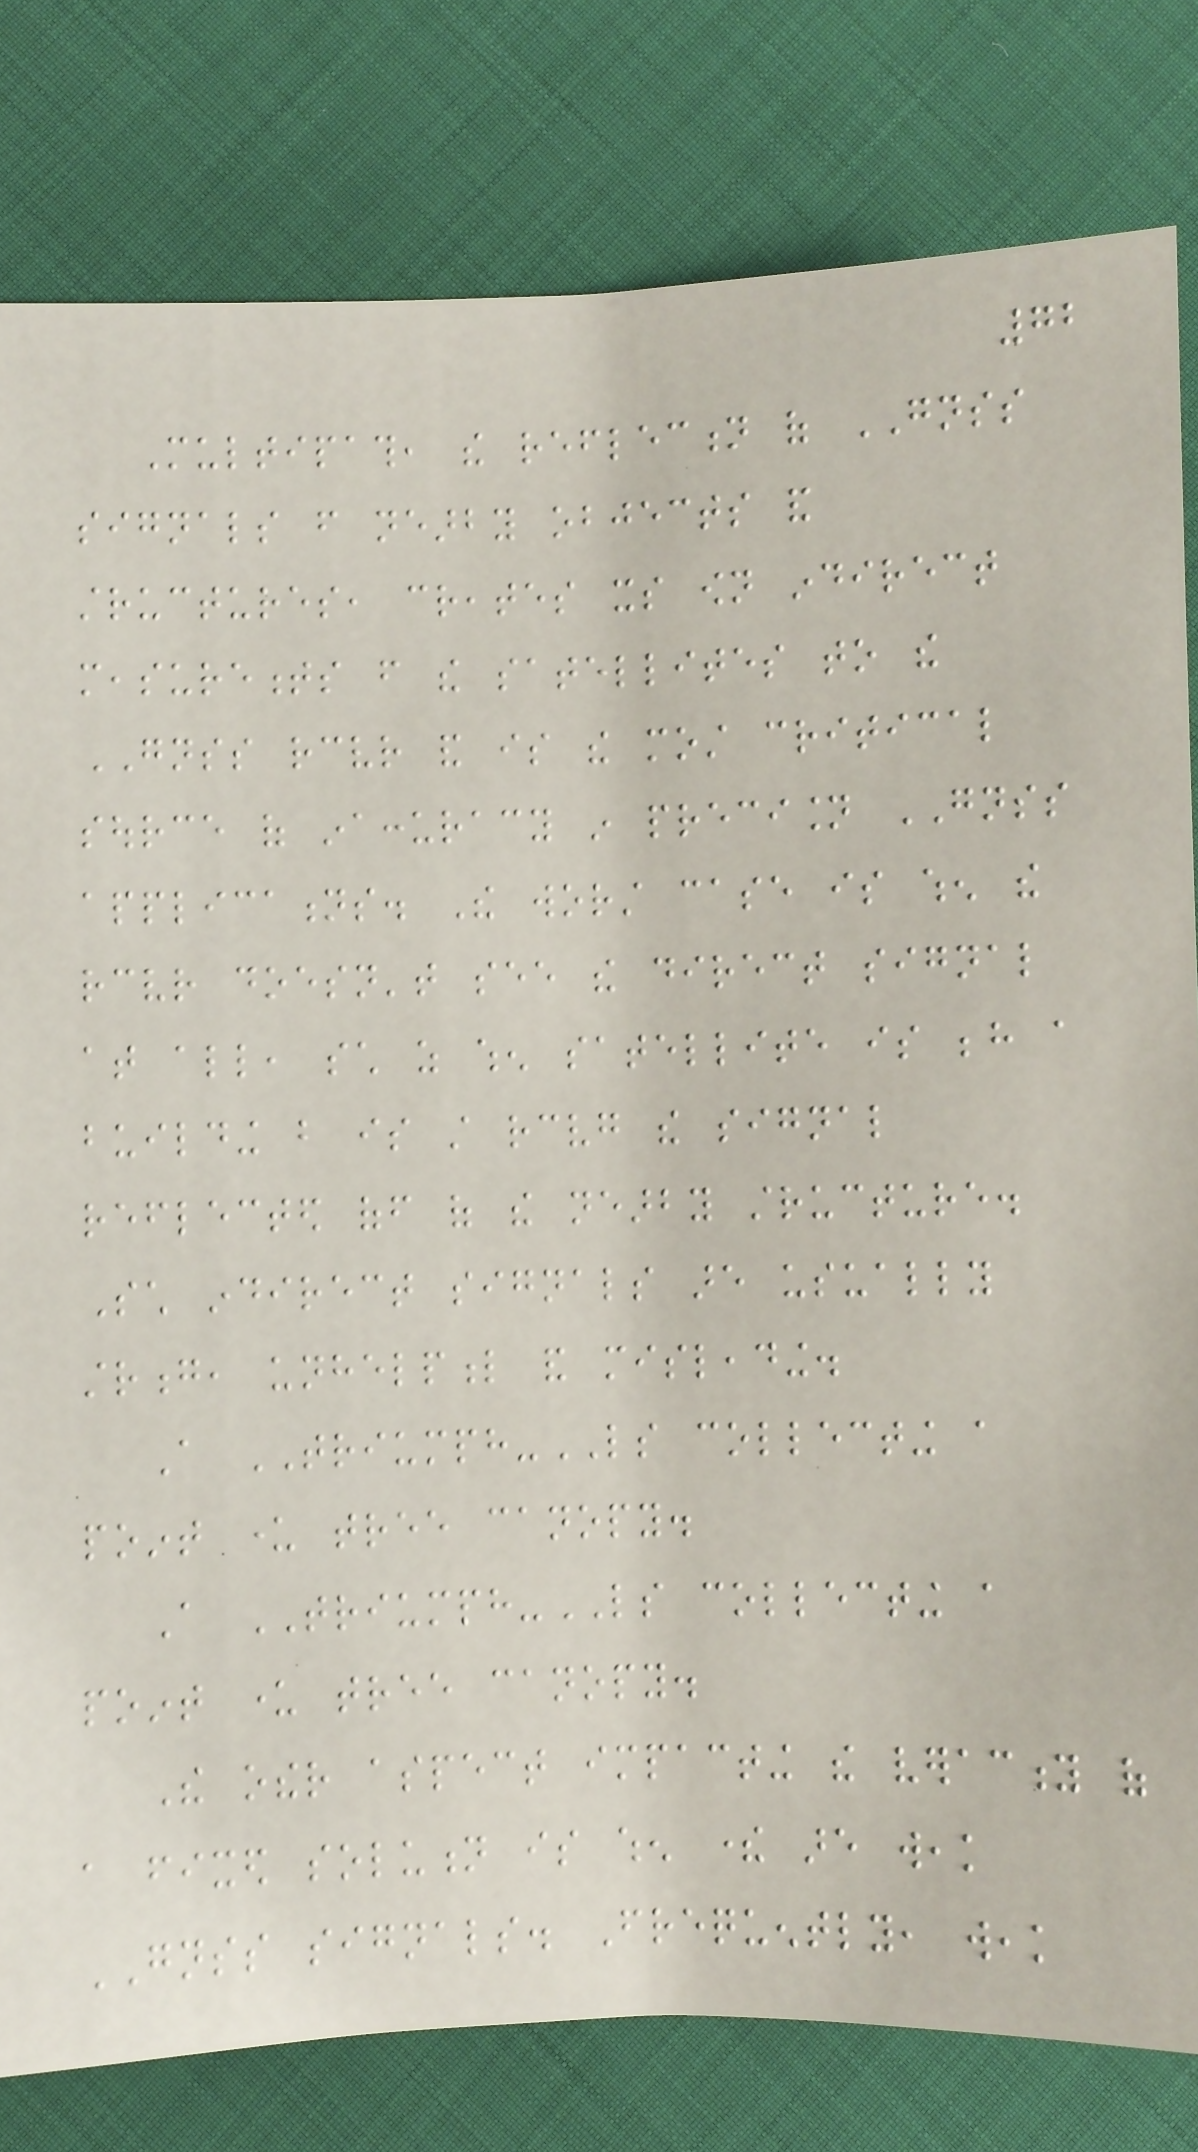72
Multipath, the reflection of GNSS
signals from nearby objects and
structures, creates its own indirect
measurements from the satellites to the
GNSS receiver and is the most critical
source of inaccuracy in precision GNSS
applications. The worst case is when the
receiver doesn't see the direct signal
at all, such as when satellite is behind a
building but is still receiving the signal
reflected off of the nearby structure.
Such indirect signals are usually
strong, unhelpful and misleading.
A TRIUMPH-LS collecting a
point under tree canopy.
A TRIUMPH-LS collecting a
point under tree canopy.
The other aspect impacting the veracity of
a fixed solution is when there are weak
GNSS signals. Frequently, weak
